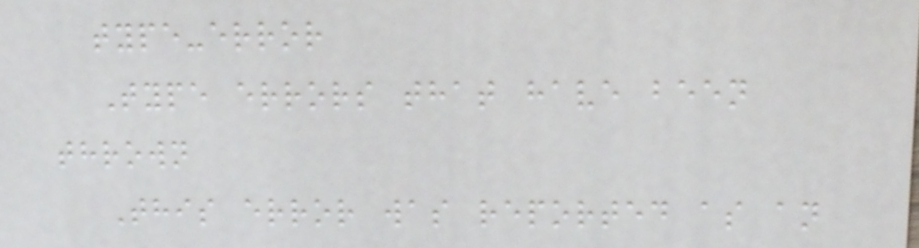type-error
Type errors that have been
thrown
This error was reported as an
